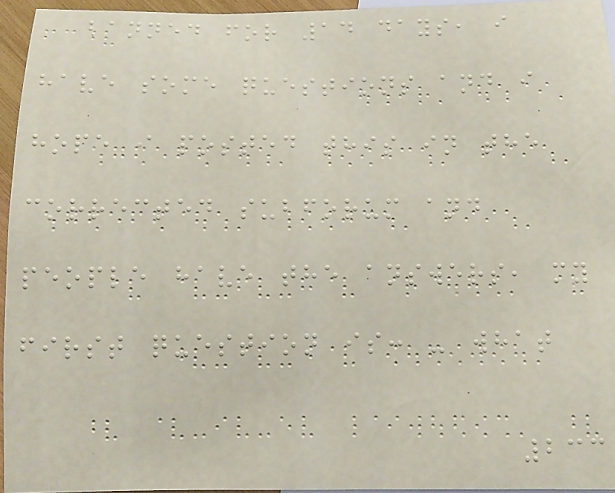banned for 14 days, i
have some questions and i
hope i posted this in the
corrected subforum and
people have the answers, my
first question is: - what
233
